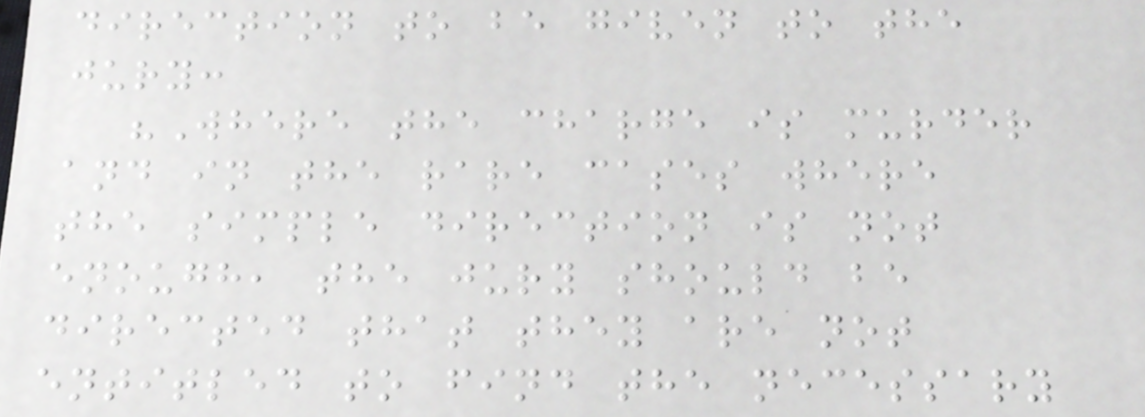direction to be given to the
jury:
"Where the charge is murder
and in the rare cases where
the simple direction is not
enough, the jury should be
directed that they are not
entitled to find the necessary
